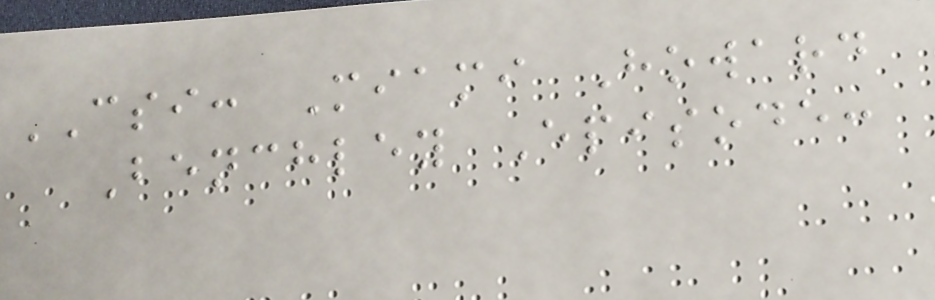CSI: Miami Howard
Benchley Episode:
